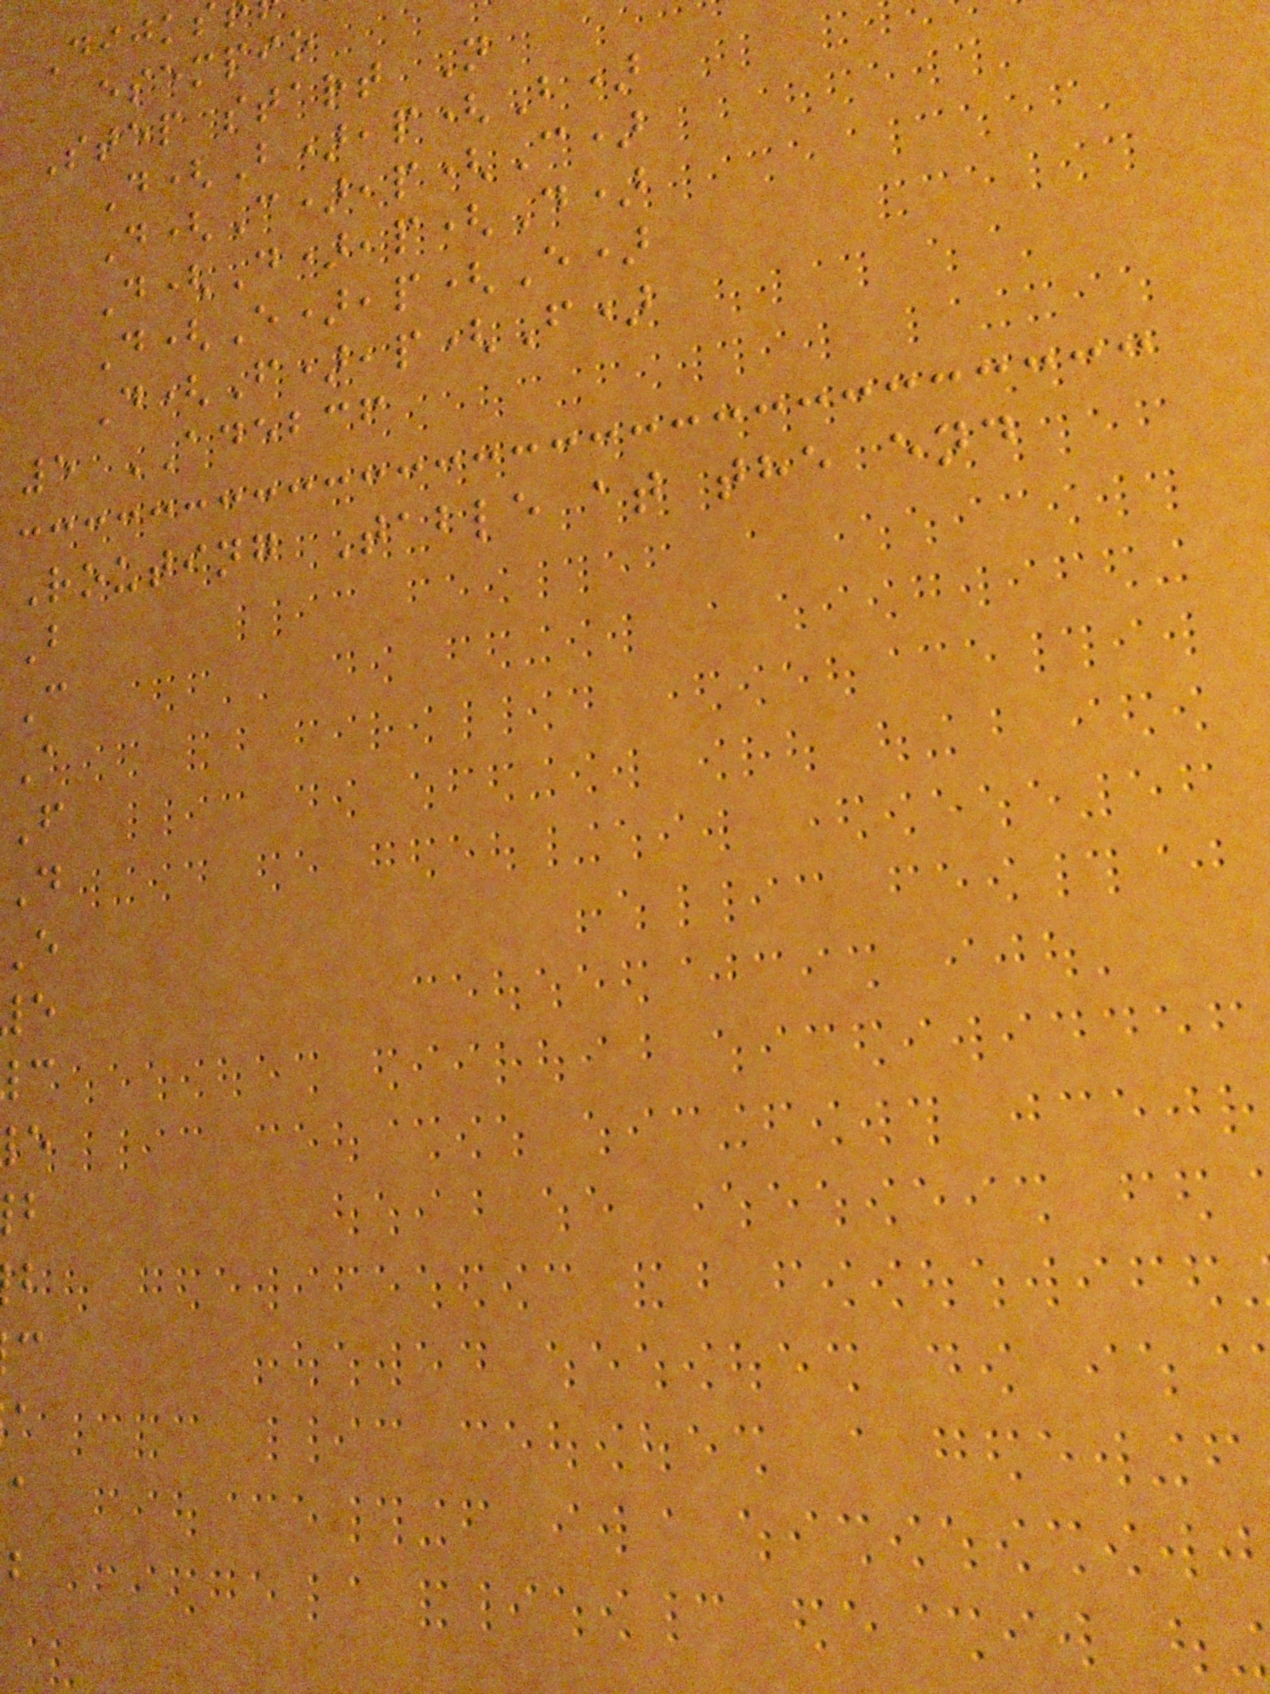Dijks
esempio
Step start N
D(B),p(B)
D(C),p(C)
D(D),p(D)
D(E),p(E)
D(F),p(F)
5 ADEBCF
Routing Table at the end
B
C
A
F
D
